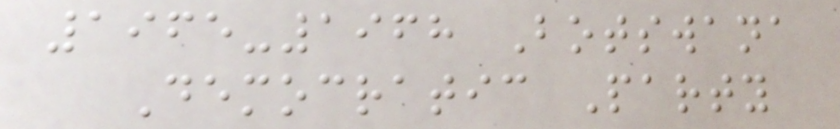1965-1968 Botswana
Democratic Party
